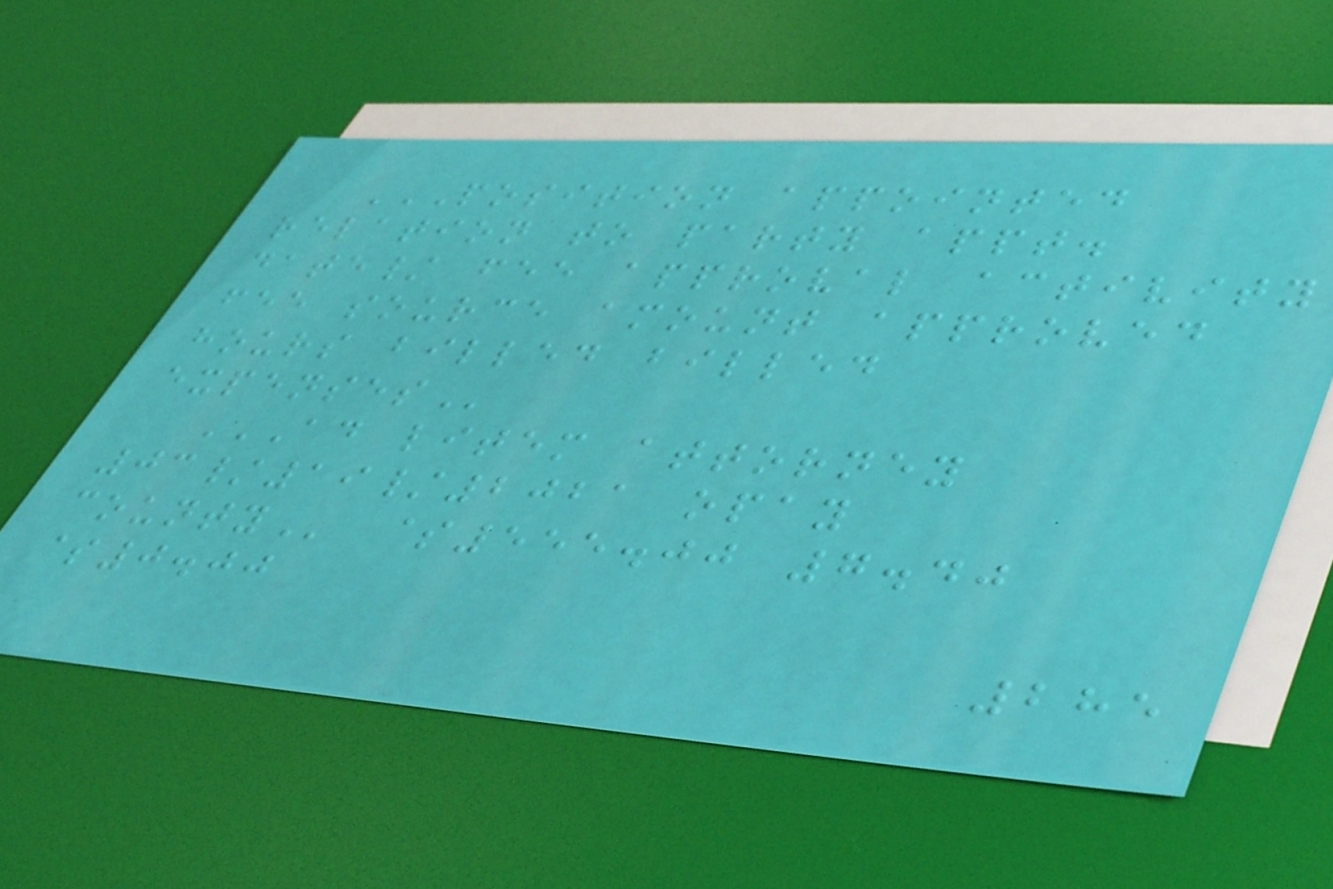POSITION APPOINTED
RELATION TO PARTY APPT.
DATE/ FEE APPROVAL ACTIVITY
FEE SOURCE AMOUNT APPROVED
HOURS BILLED BILLED
EXPENSES
AD LITEM ATTORNEY
03/19/2021 OPAY
COUNTY $555.00 7.40
$0.00
285
